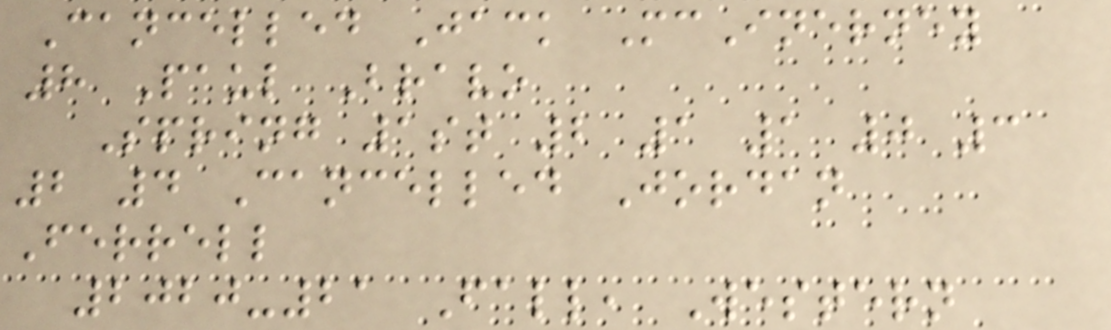Cancelled Jack McInerney
8 Paul Bravo
Spring 1st 2 1 1 0 3
2 4 Cancelled Jordan
Ferrell
2020-21 Fall, Western
